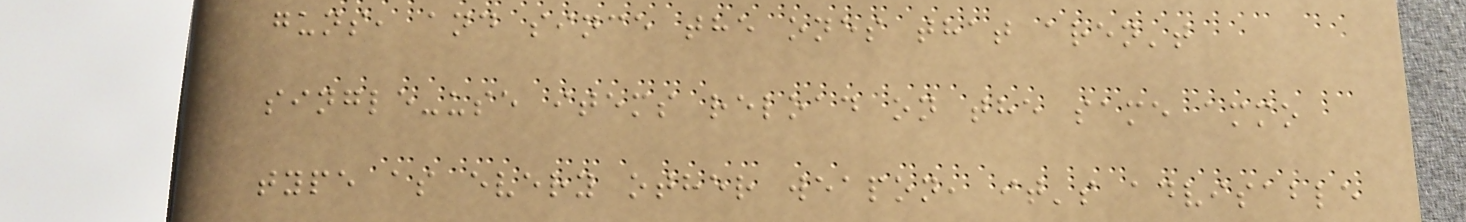guns, and since the ones that aren't
single-use items reload on the same ammo
type as every other weapon, it's advisable
